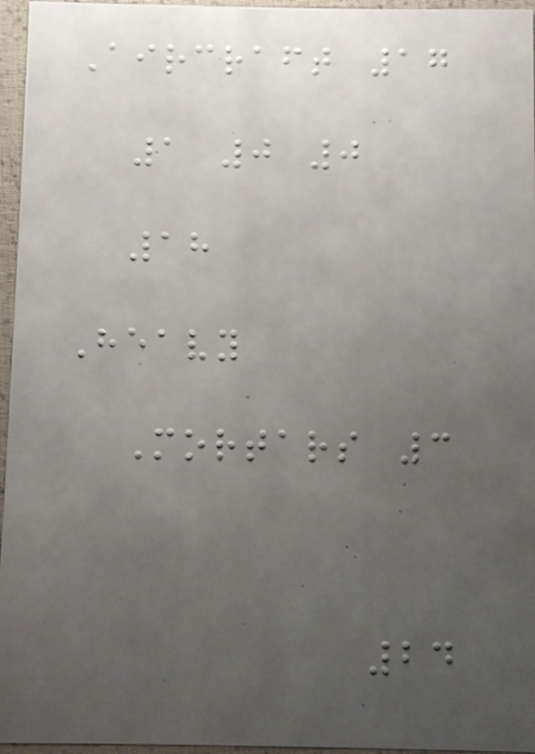Aircraft 17
1 0 0
18
Heavy
Mortars 3
24
